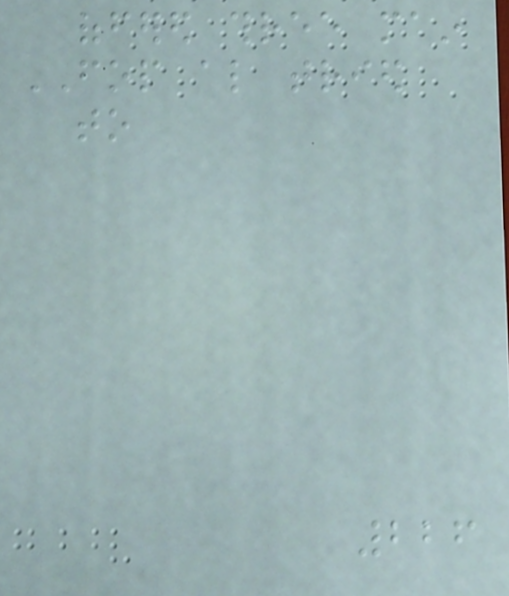offered three main
FOP also tried
to
226
